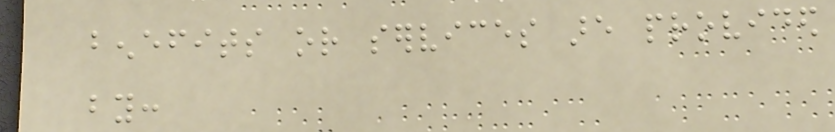benefits or services are provided
by:
